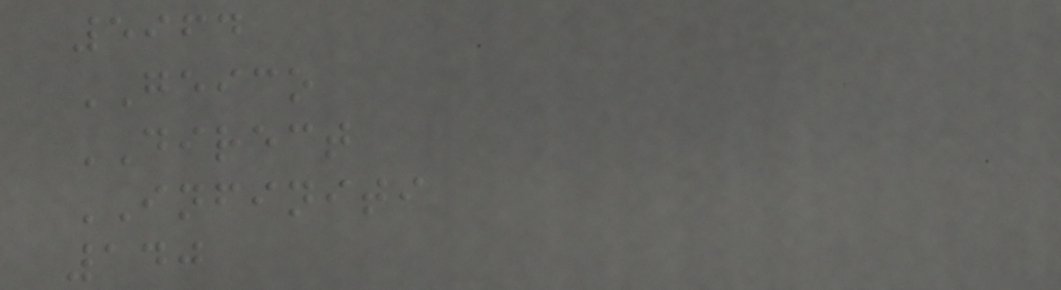5964
GEICO
DIRECT
INFINITI
140
